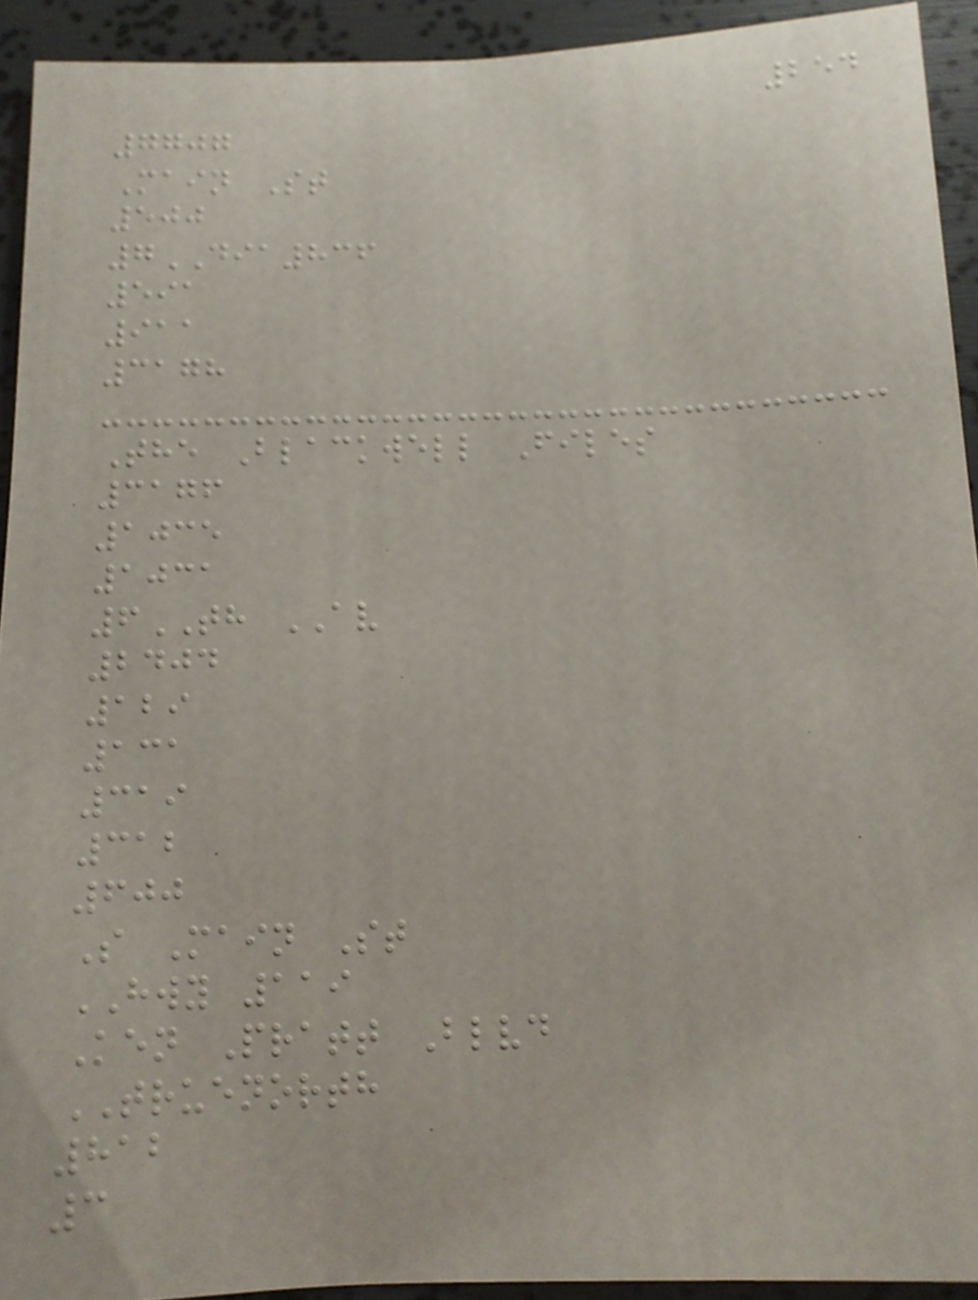254
7707
Main St
500
7DIA836
591
911
3178
The Blackwell Files
3176
1035
1031
6TH AV
2404
129
131
319
312
600
S Main St
HWY 119
Ken Pratt Blvd
TRUENORTH
812
3
